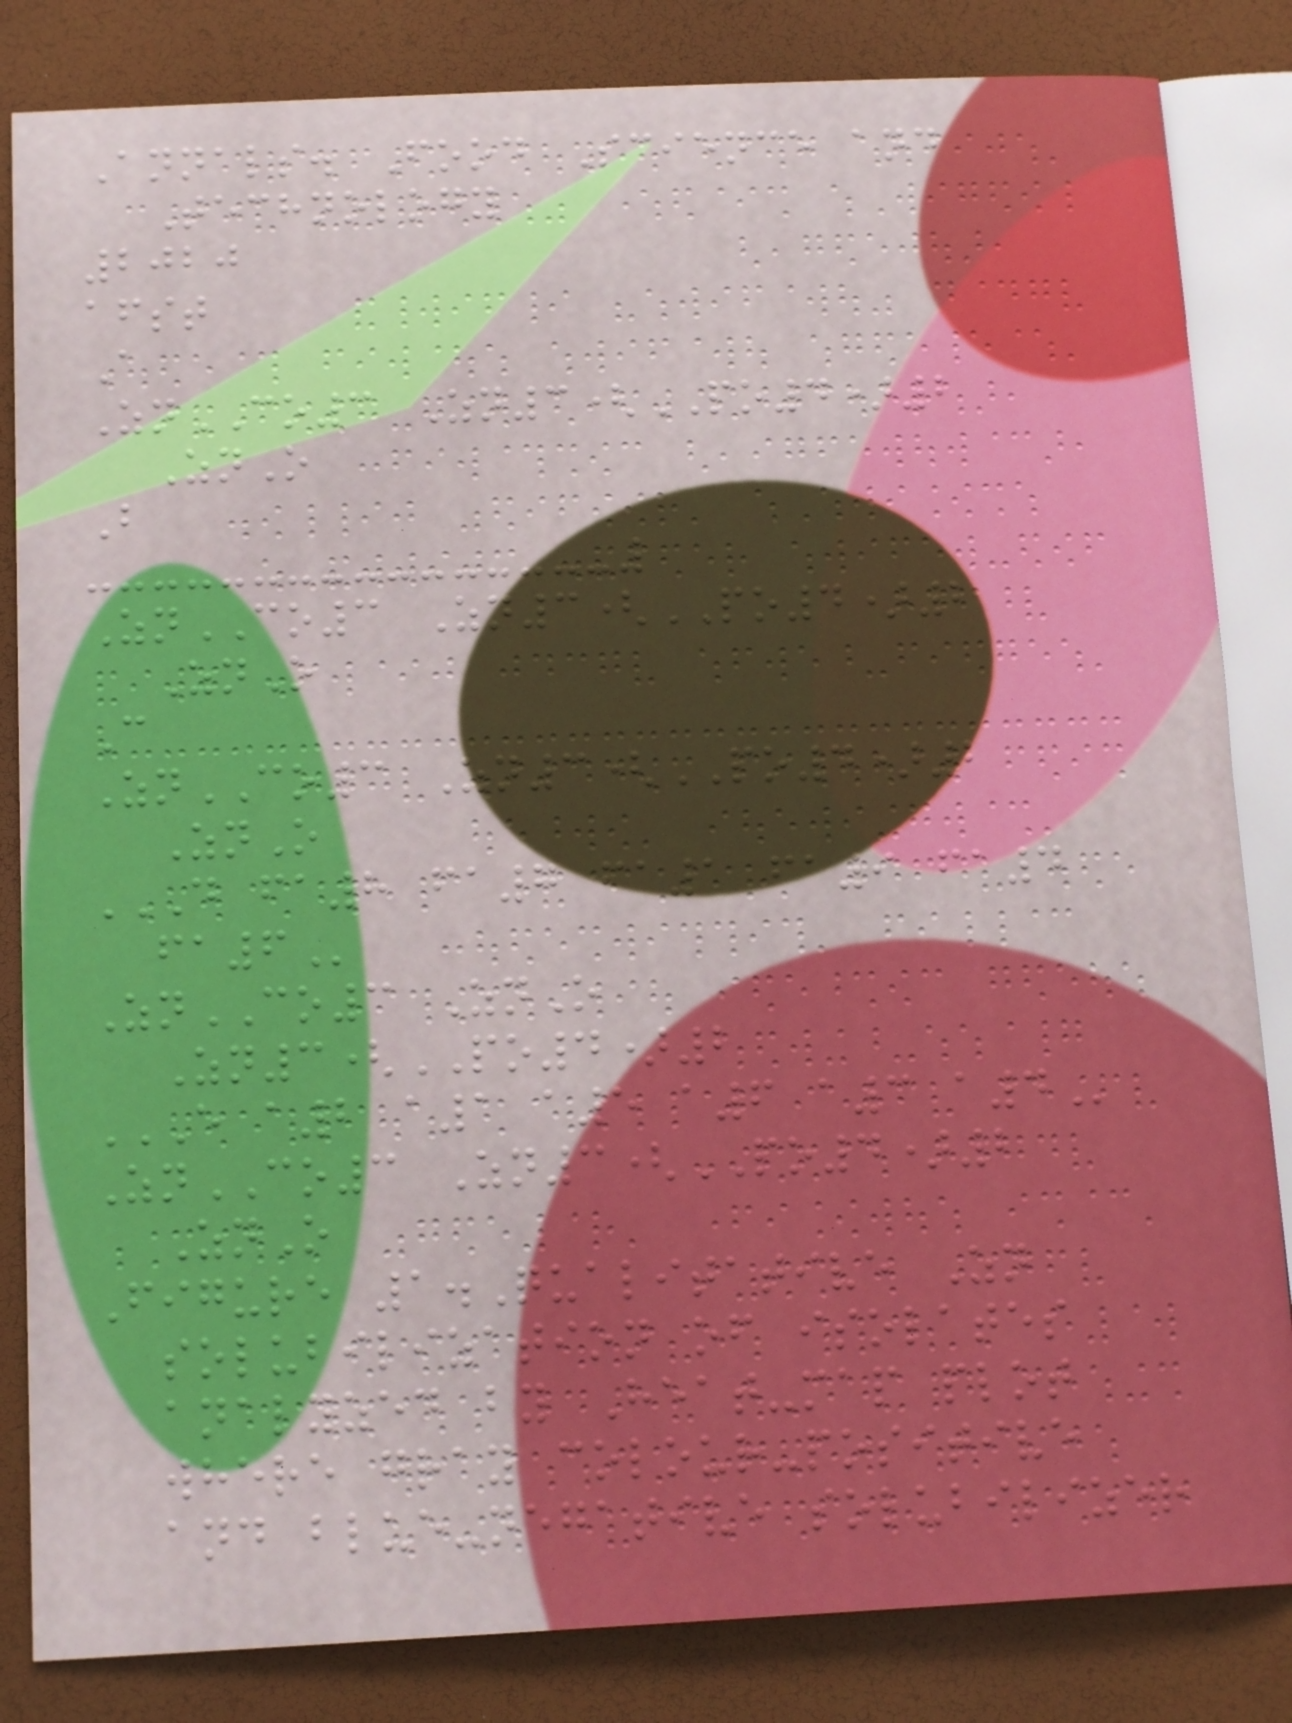Annals. Food Science and
Technology
2020
afst
A
ZnCO3 Zn3(PO4)2
ZnO
B
ZnCO3 Zn3(PO4)2
ZnO
C
ZnCO3 Zn3(PO4)2
ZnO
D FA8 FA7 FA1 FA9 FA4
FA6
ZnCO3 ZnO
Zn3(PO4)2
E A2 A1 A5 A6 A3 A4
ZnCO3 Zn3(PO4)2
ZnO
Figure 1.Qualitative Zn
solubilization of isolates
analyzed by Heat-map plot
where gray colour-positive
and blue-negative solubilizer
